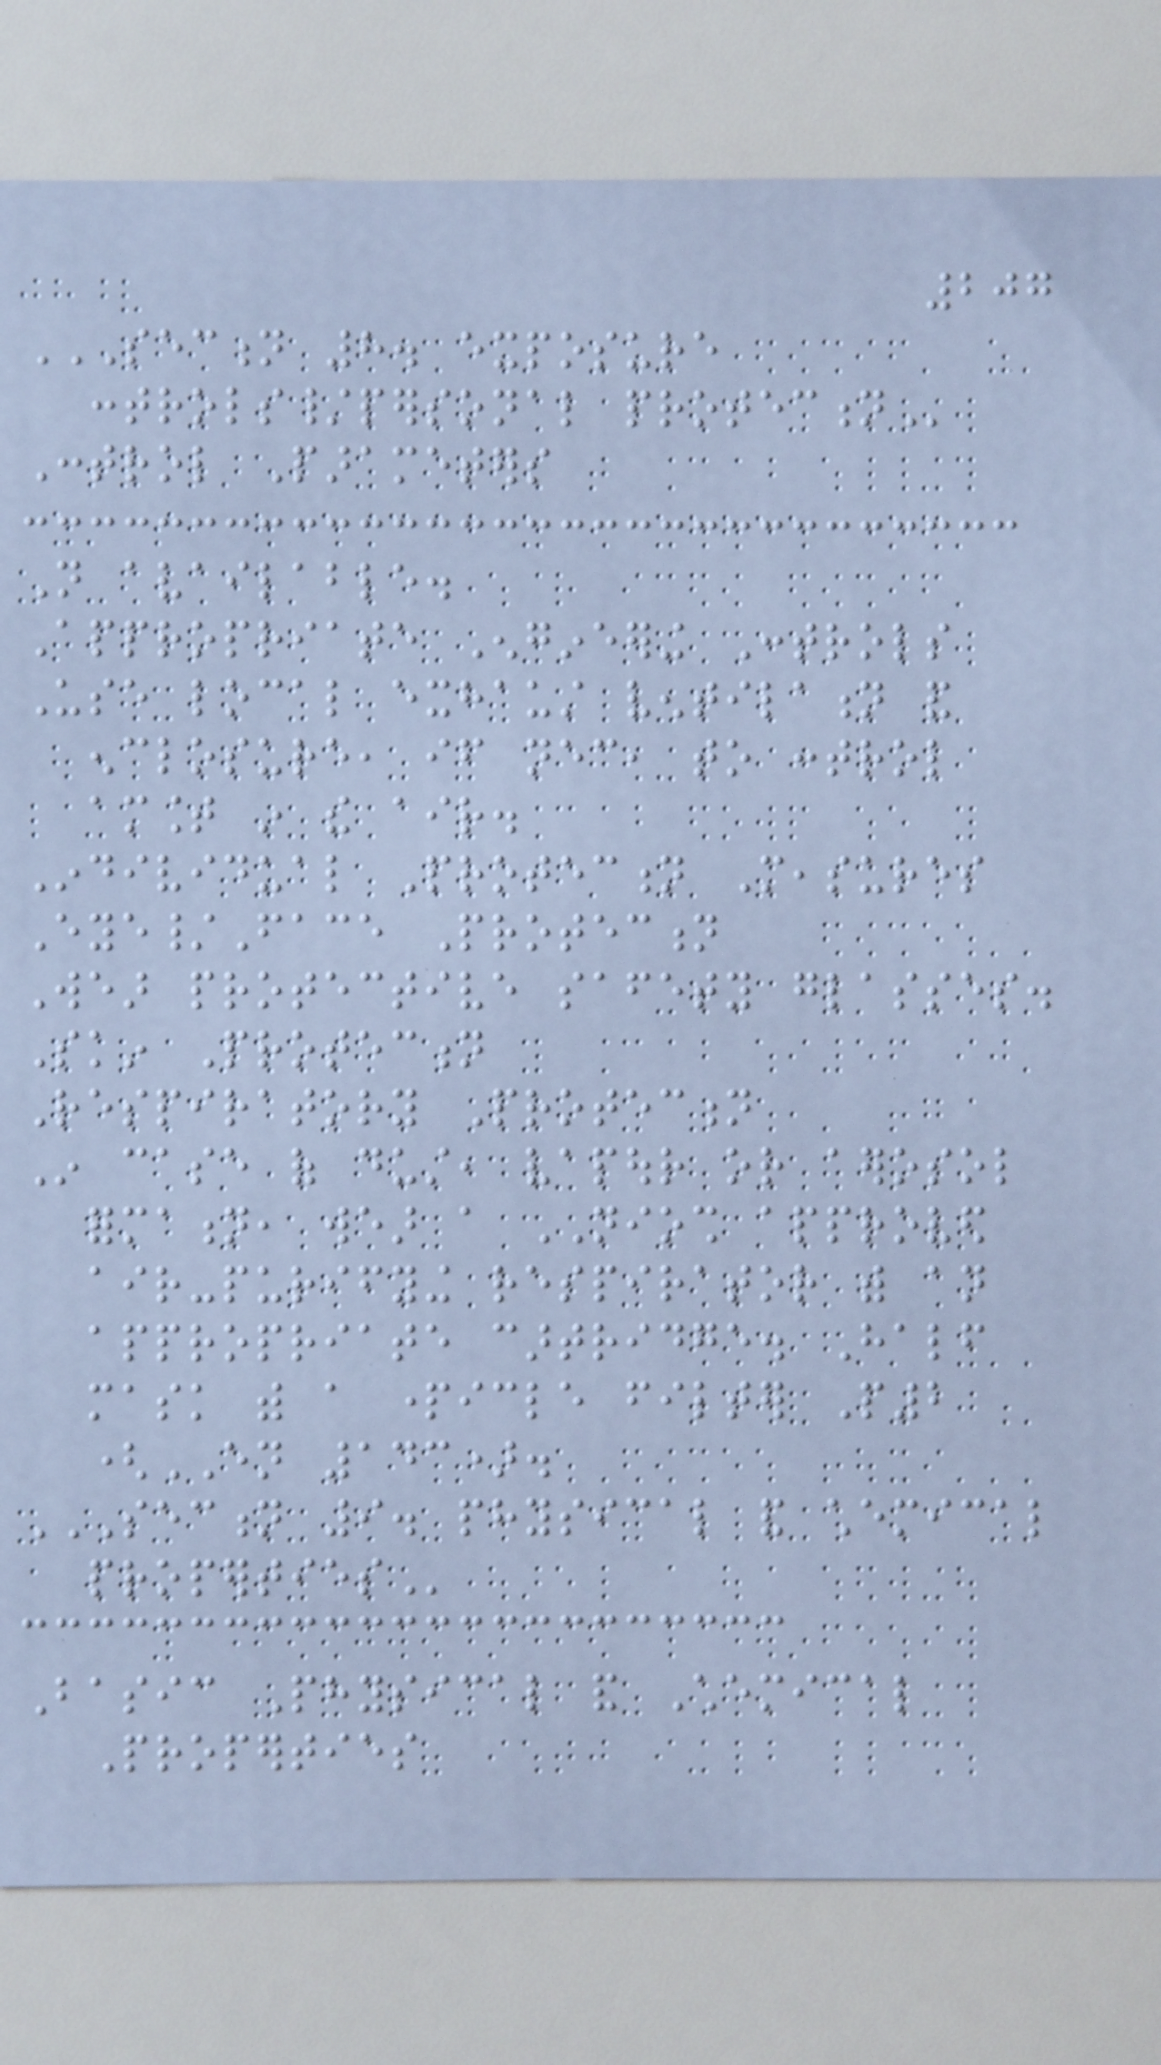207
SECTION 8. EXPOSURE
CONTROLS/PERSONAL PROTECTION
Control Parameters
Not available.
Appropriate Engineering Controls
Use local exhaust ventilation and
enclosure, if necessary, to control
amount in the air.
Individual Protection Measures
Eye/Face Protection
Wear protective safety glasses.
Skin Protection
Respiratory Protection
In case of dust, vapour or aerosol
formation, wear a NIOSH approved
air-purifying respirator with an
appropriate cartridge. Half
mask with a particle filter P2
(EN 143).
SECTION 9. PHYSICAL AND CHEMICAL
PROPERTIES
Basic Physical and Chemical
Properties
